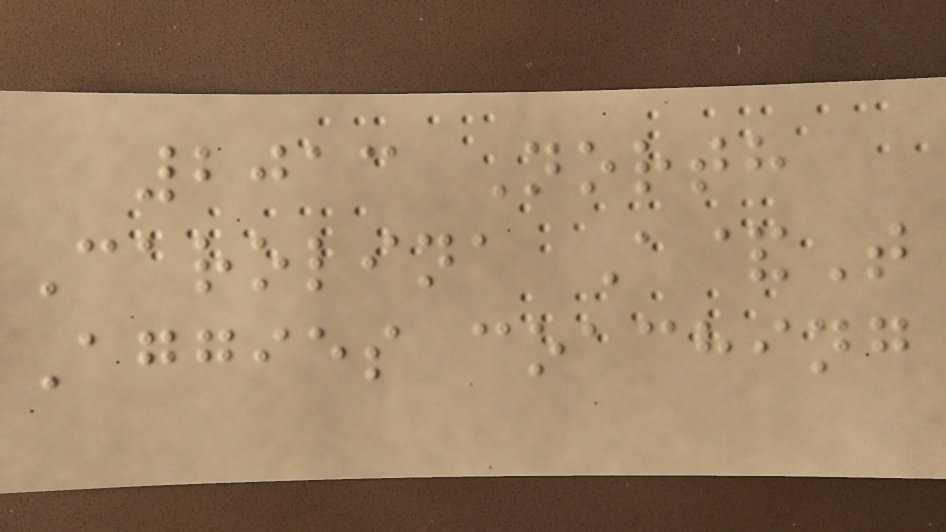2013 North
Carolina A&T
Aggies coaching
